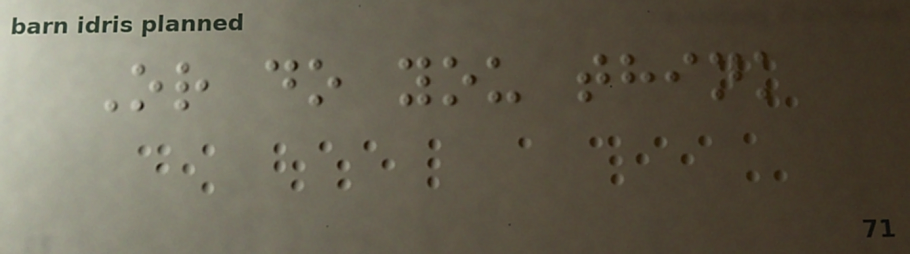Or do you think
